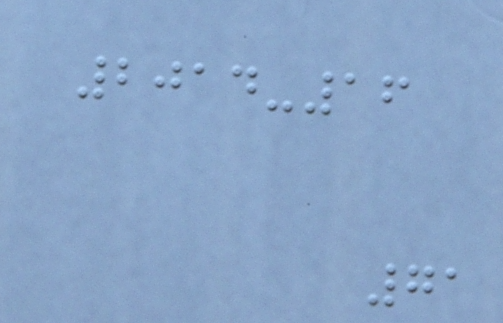2014-16
71
